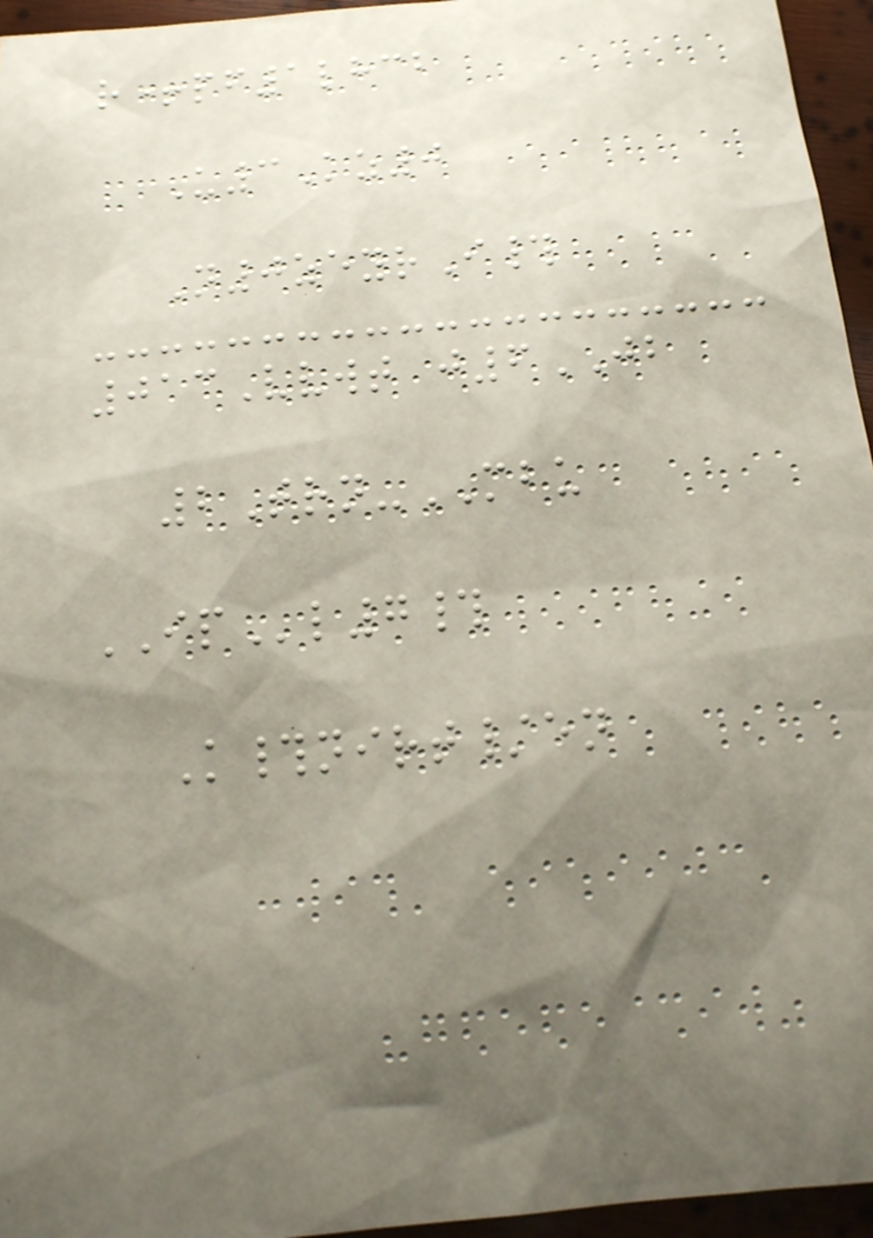r+pf1lhcb
U3Kz0
N0zeyrI#
013Vvwt j6JB
2Trn-MBU
IPl7#
K#nirt/en
